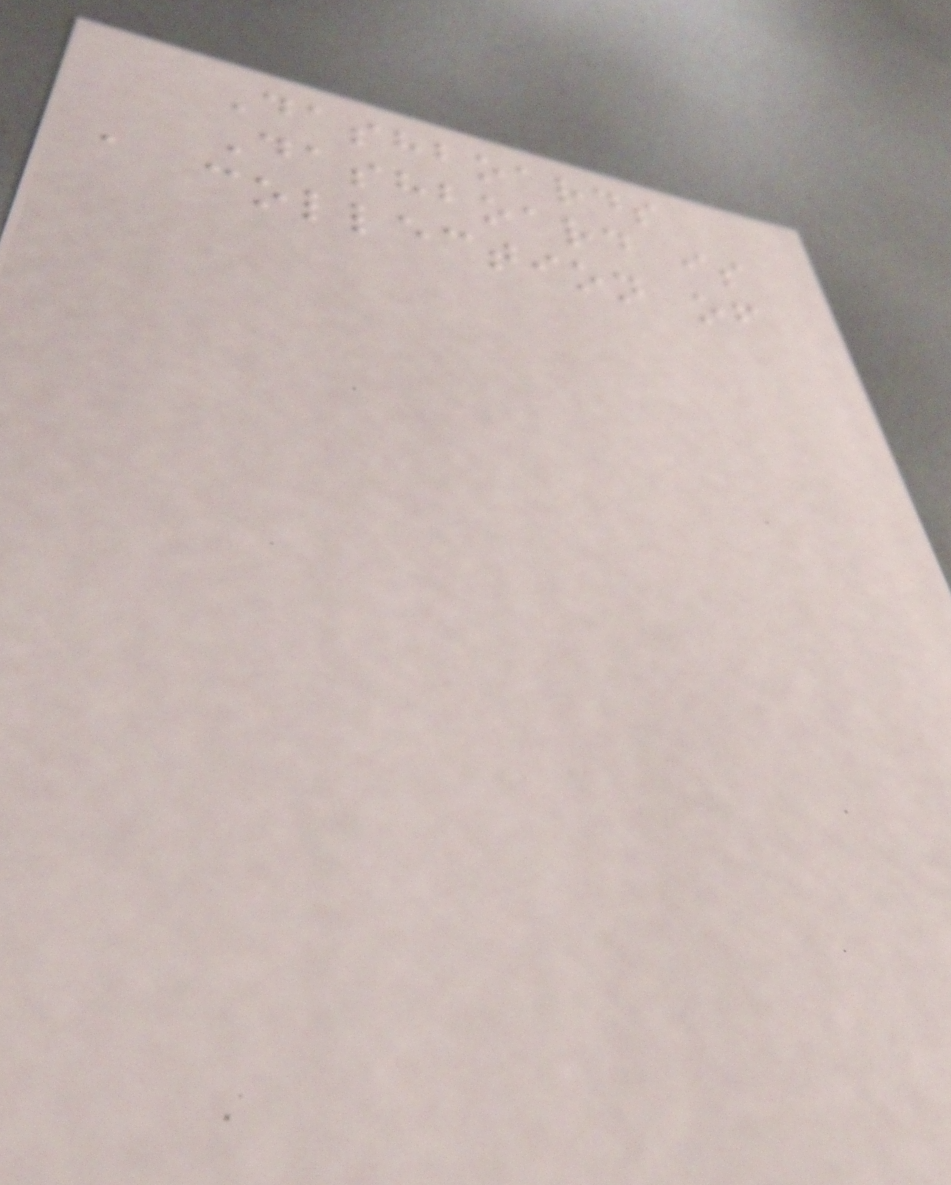Dashboards
Dashboard is
a collection of
